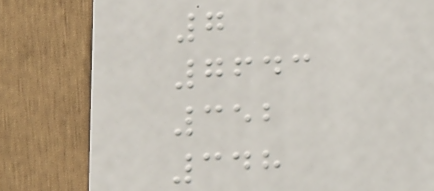7
7643
352
348
